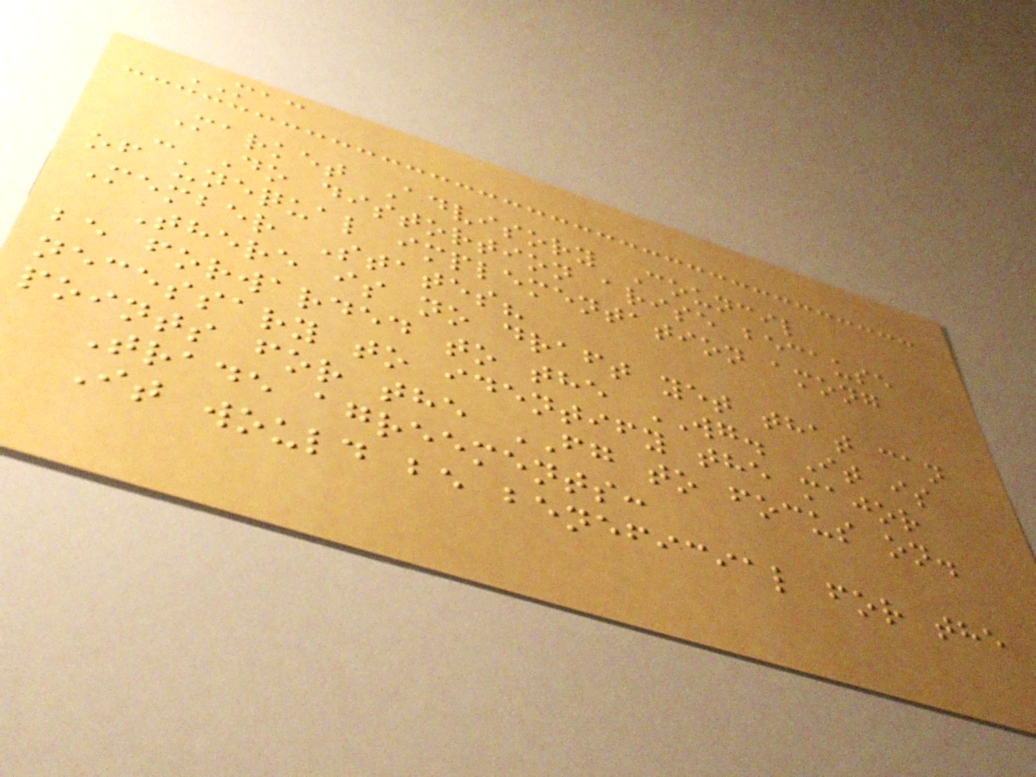MAC
Market Advisory Council
- Do distortion arise because
of unequal implementation among
Member States?
There is no draft yet that can
be forwarded to the WG. It is
necessary to identify the major
points for the FG to focus on.
Trade agreements:
It would be beneficial for the
